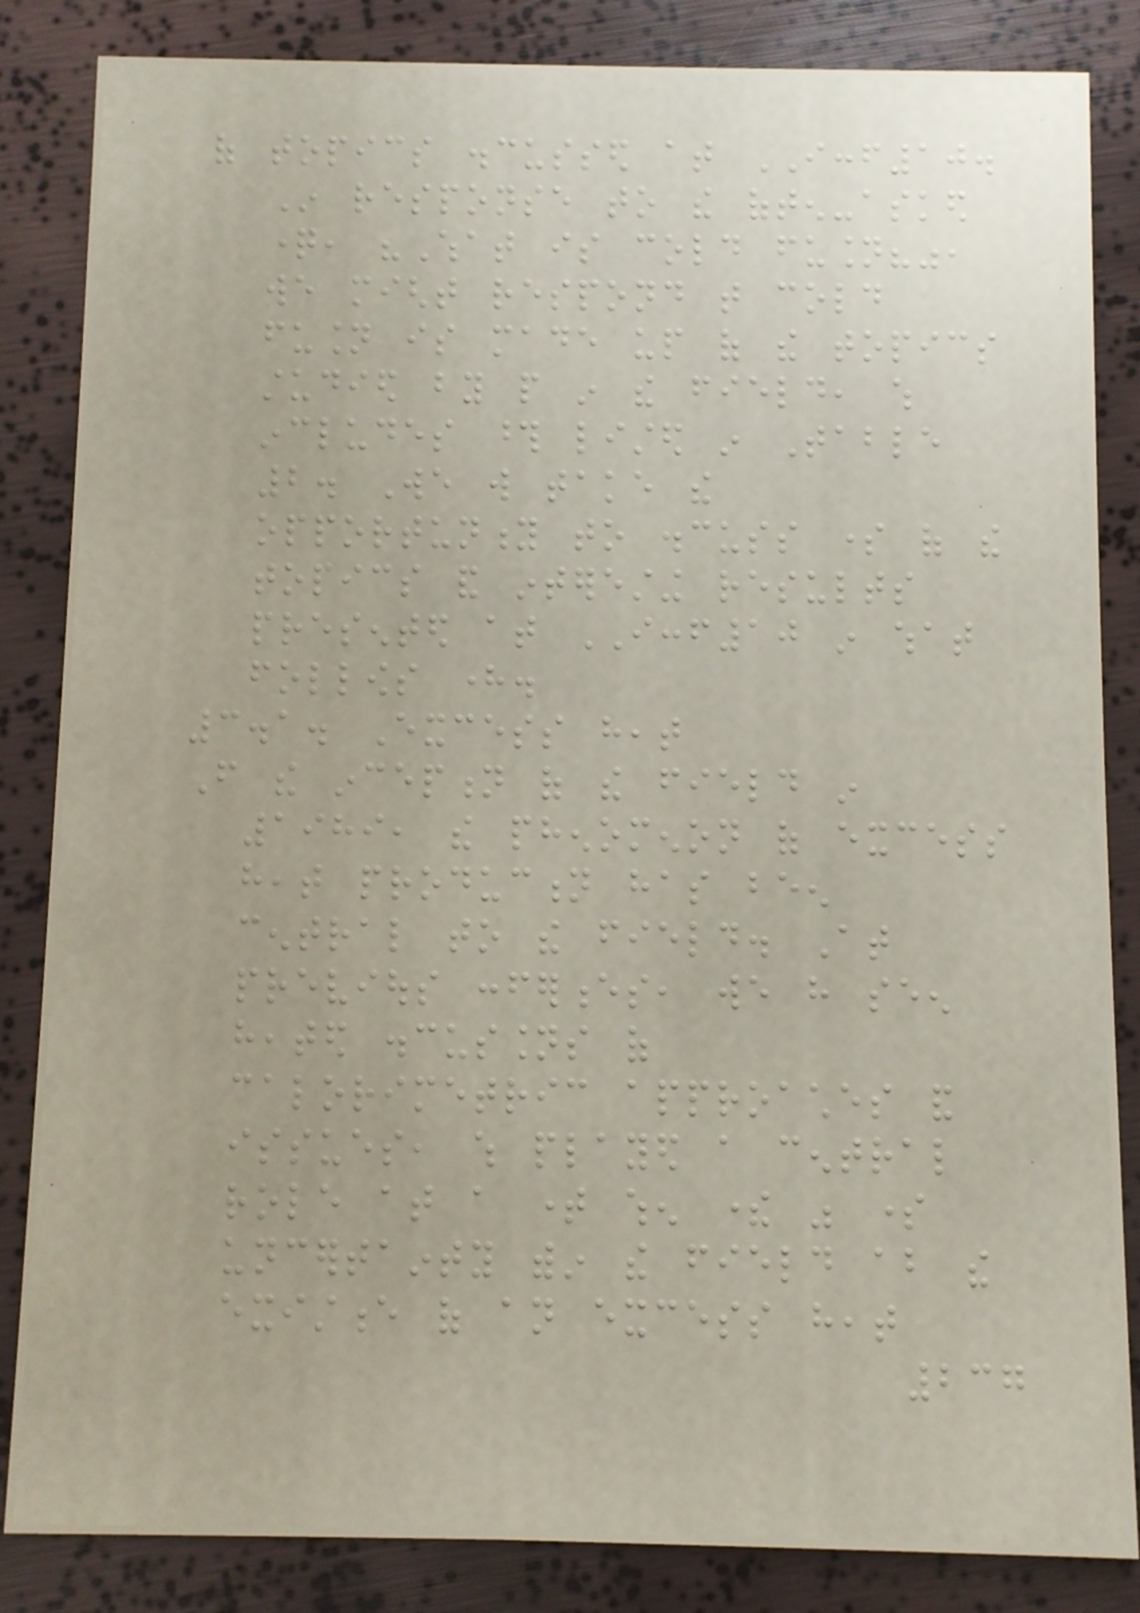of topics discussed at ICCF10.
In response to the often-asked
question, "What is cold fusion?",
we might respond that cold
fusion is made up of the topics
studied by people in the field, which
includes those listed in Table
2. We will take the
opportunity to discuss some of the
topics and interesting results
presented at ICCF10 in what
follows here.
3.1. Excess heat
From the inception of the field in
1989, the phenomenon of excess
heat production has been
central to the field. At
previous conferences, we have seen
heated discussions of
calorimetric approaches and
issues, which played a central
role at a time when there was some
uncertainty within the field about the
existence of an excess heat
237
